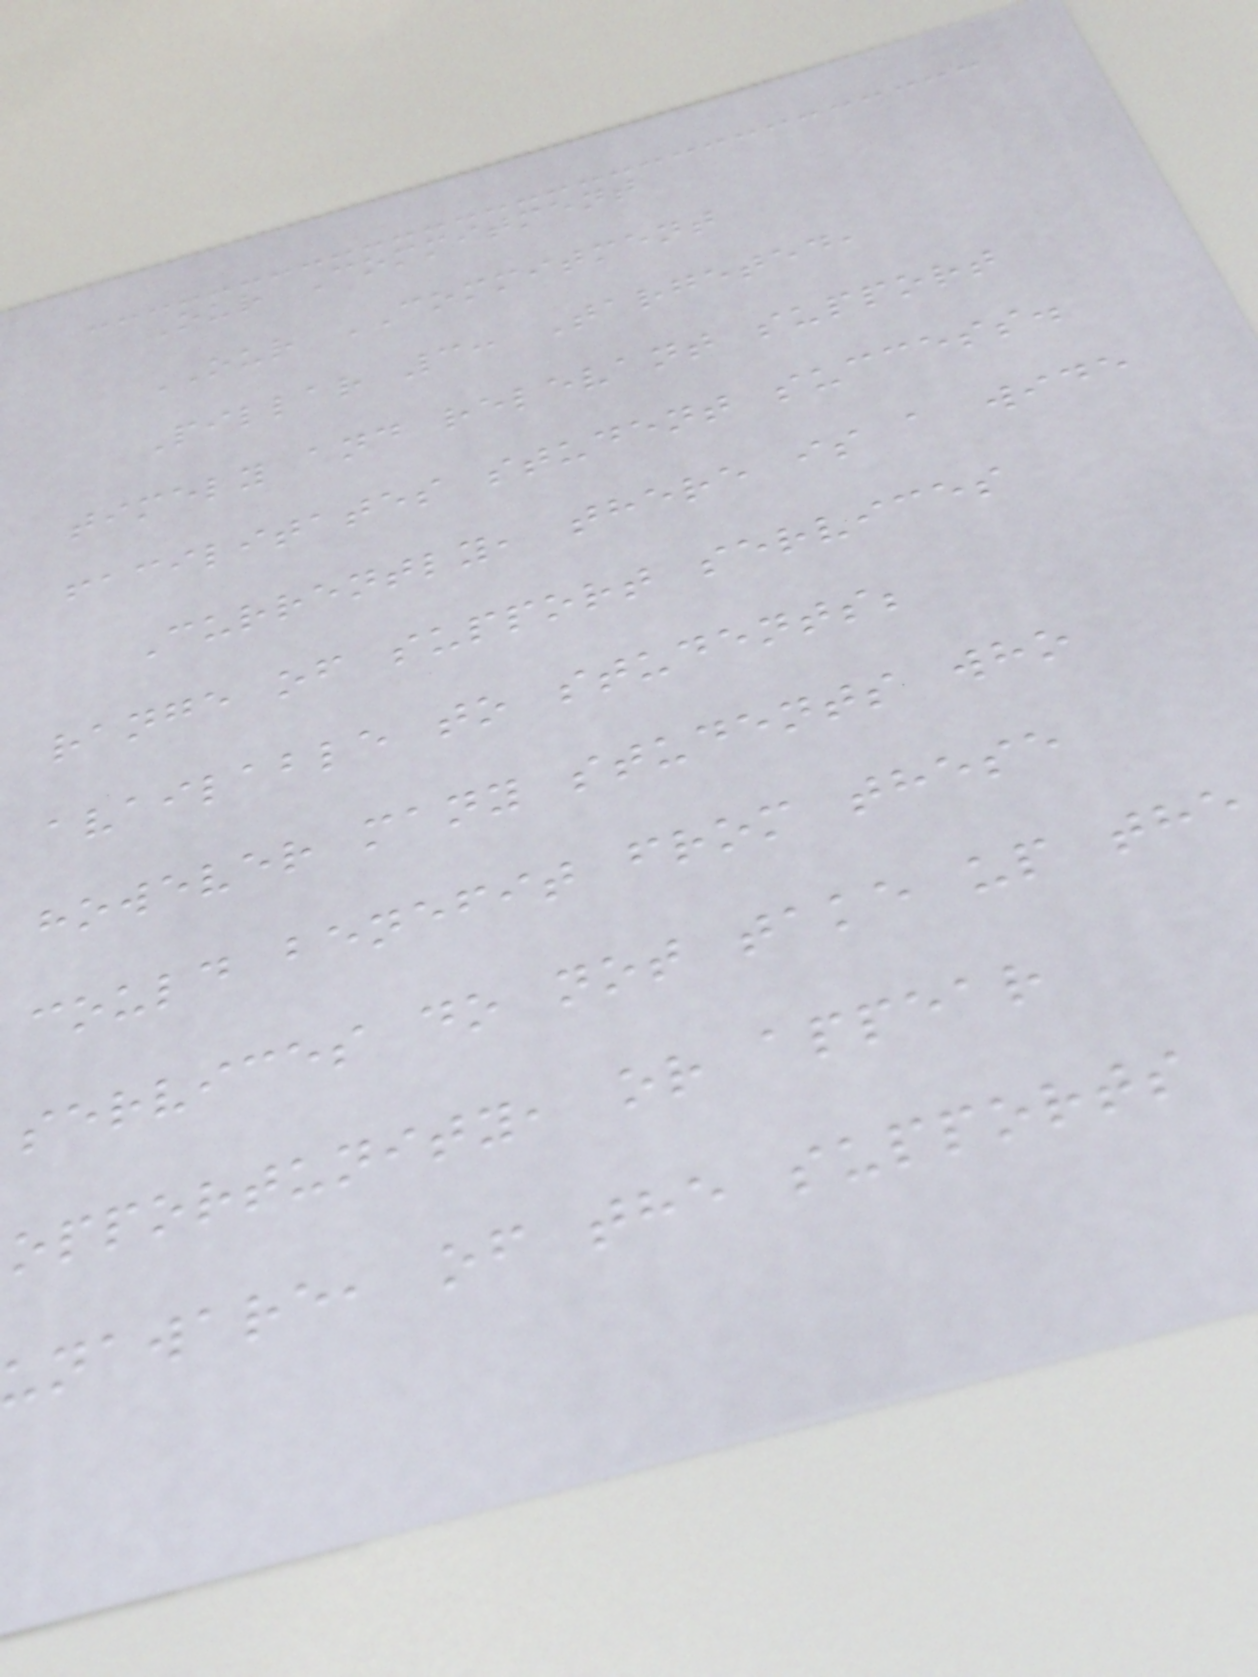Our Commitment
OUR COMMITMENT
Pillar 3: Targeted,
timely and relevant support
facilitates student success.
Currently, there is a wide
range of support services
available to students;
however many students who
could benefit from these
services do not take up the
opportunity, or appear
unaware, of the supports
